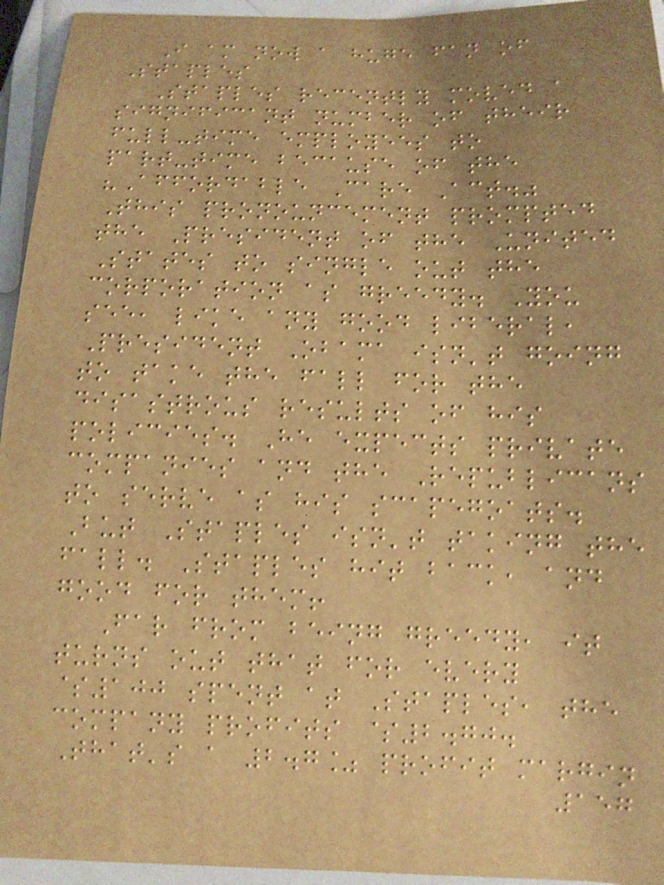I am now a huge fan of
Staples
Staples recently moved a
significant number of their
full-time employees to
part-time because of the
"Affordable Care Act."
This pronouncement prompted
the President of the United
States to single out the
corporation as greedy. You
see, like any good liberal,
President Obama isn't going
to take the fall for the
disastrous results of his
policies. He expects private
companies and the Republicans
to serve as his scapegoats.
But Staples isn't taking the
fall. Staples hit back, and
good for them!
Far from being greedy, it
turns out that for every
$100 spent at Staples, the
company profits $2.70.
That's a 2.7% profit margin
157
